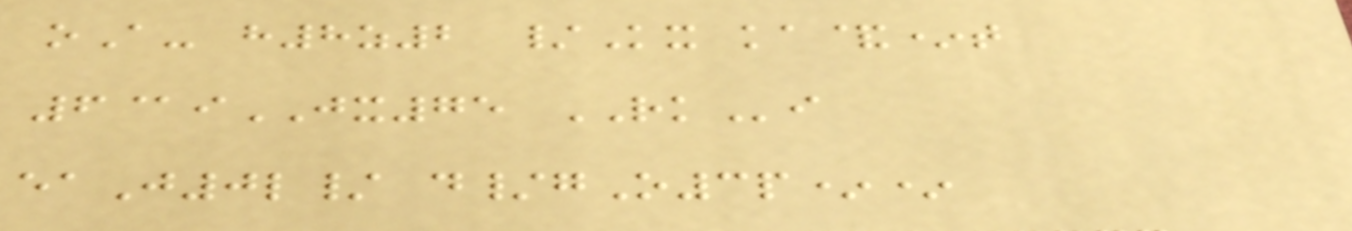oA- h8z2 /Kx ka&*t
6@iJX75 RKi
eaJ0l/ d/gO3p**
